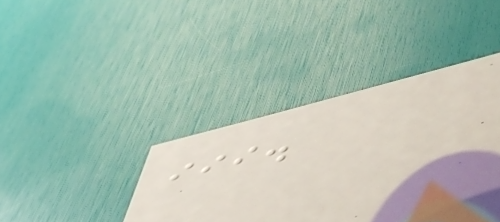iii.
